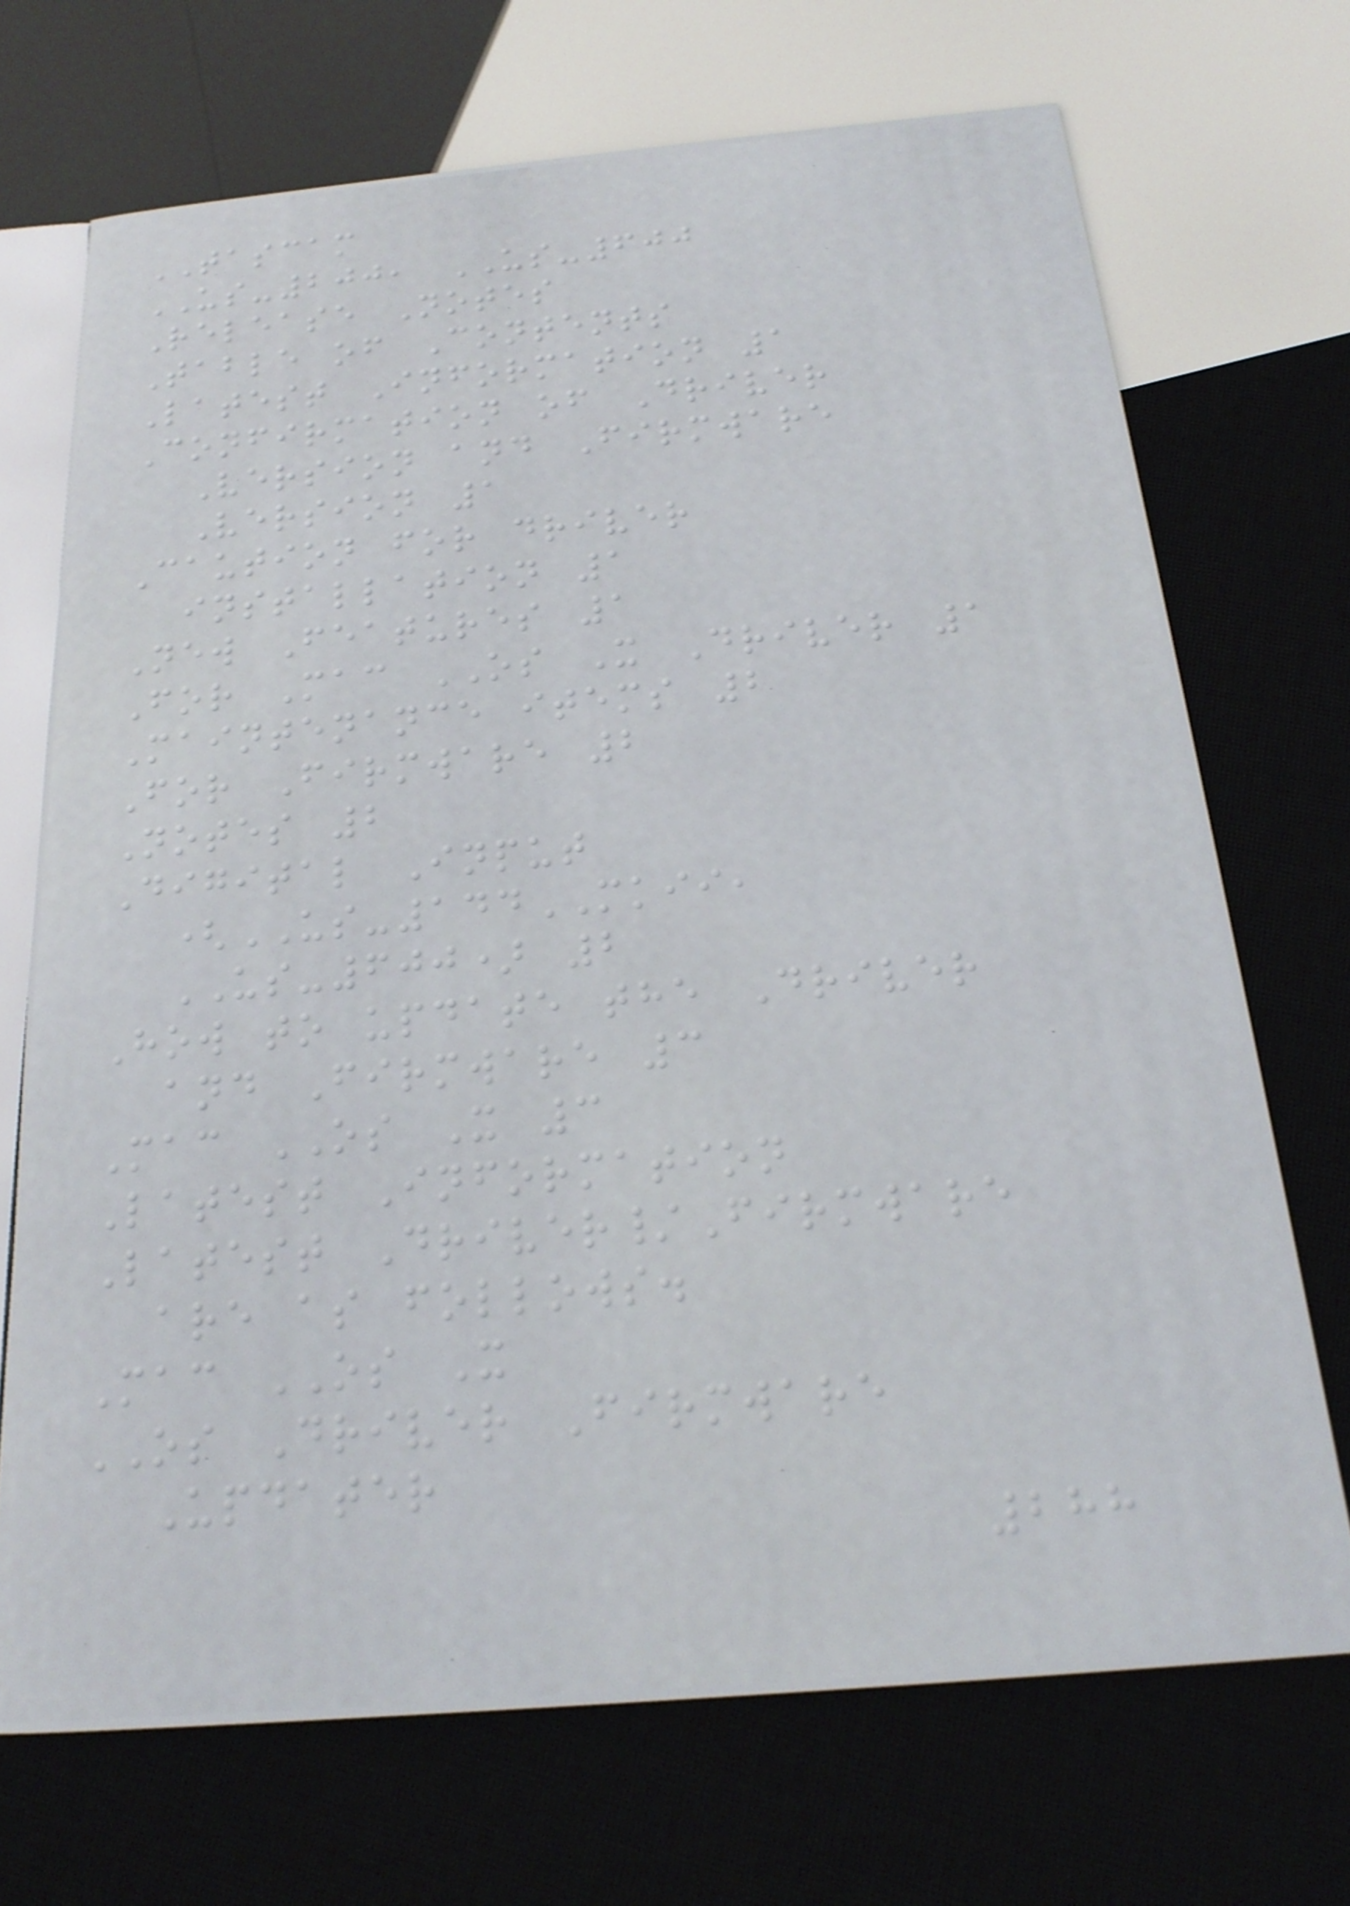TASCAM
US-200, US-600
Release Notes
Table of Contents
Latest Information 1
Confirmation of Driver
Version and Firmware
Version 1
Caution for driver
installation 1
New Features 1
For Mac OS X Driver 1
Maintenance items 2
For Firmware 2
Notes 2
Digital Input
(US-144MKII,
US-600) 2
How to update the Driver
and Firmware 3
Mac OS X 3
Latest Information
Latest Driver/Firmware
are as follows.
Mac OS X
OS Driver Firmware
Updater
288
